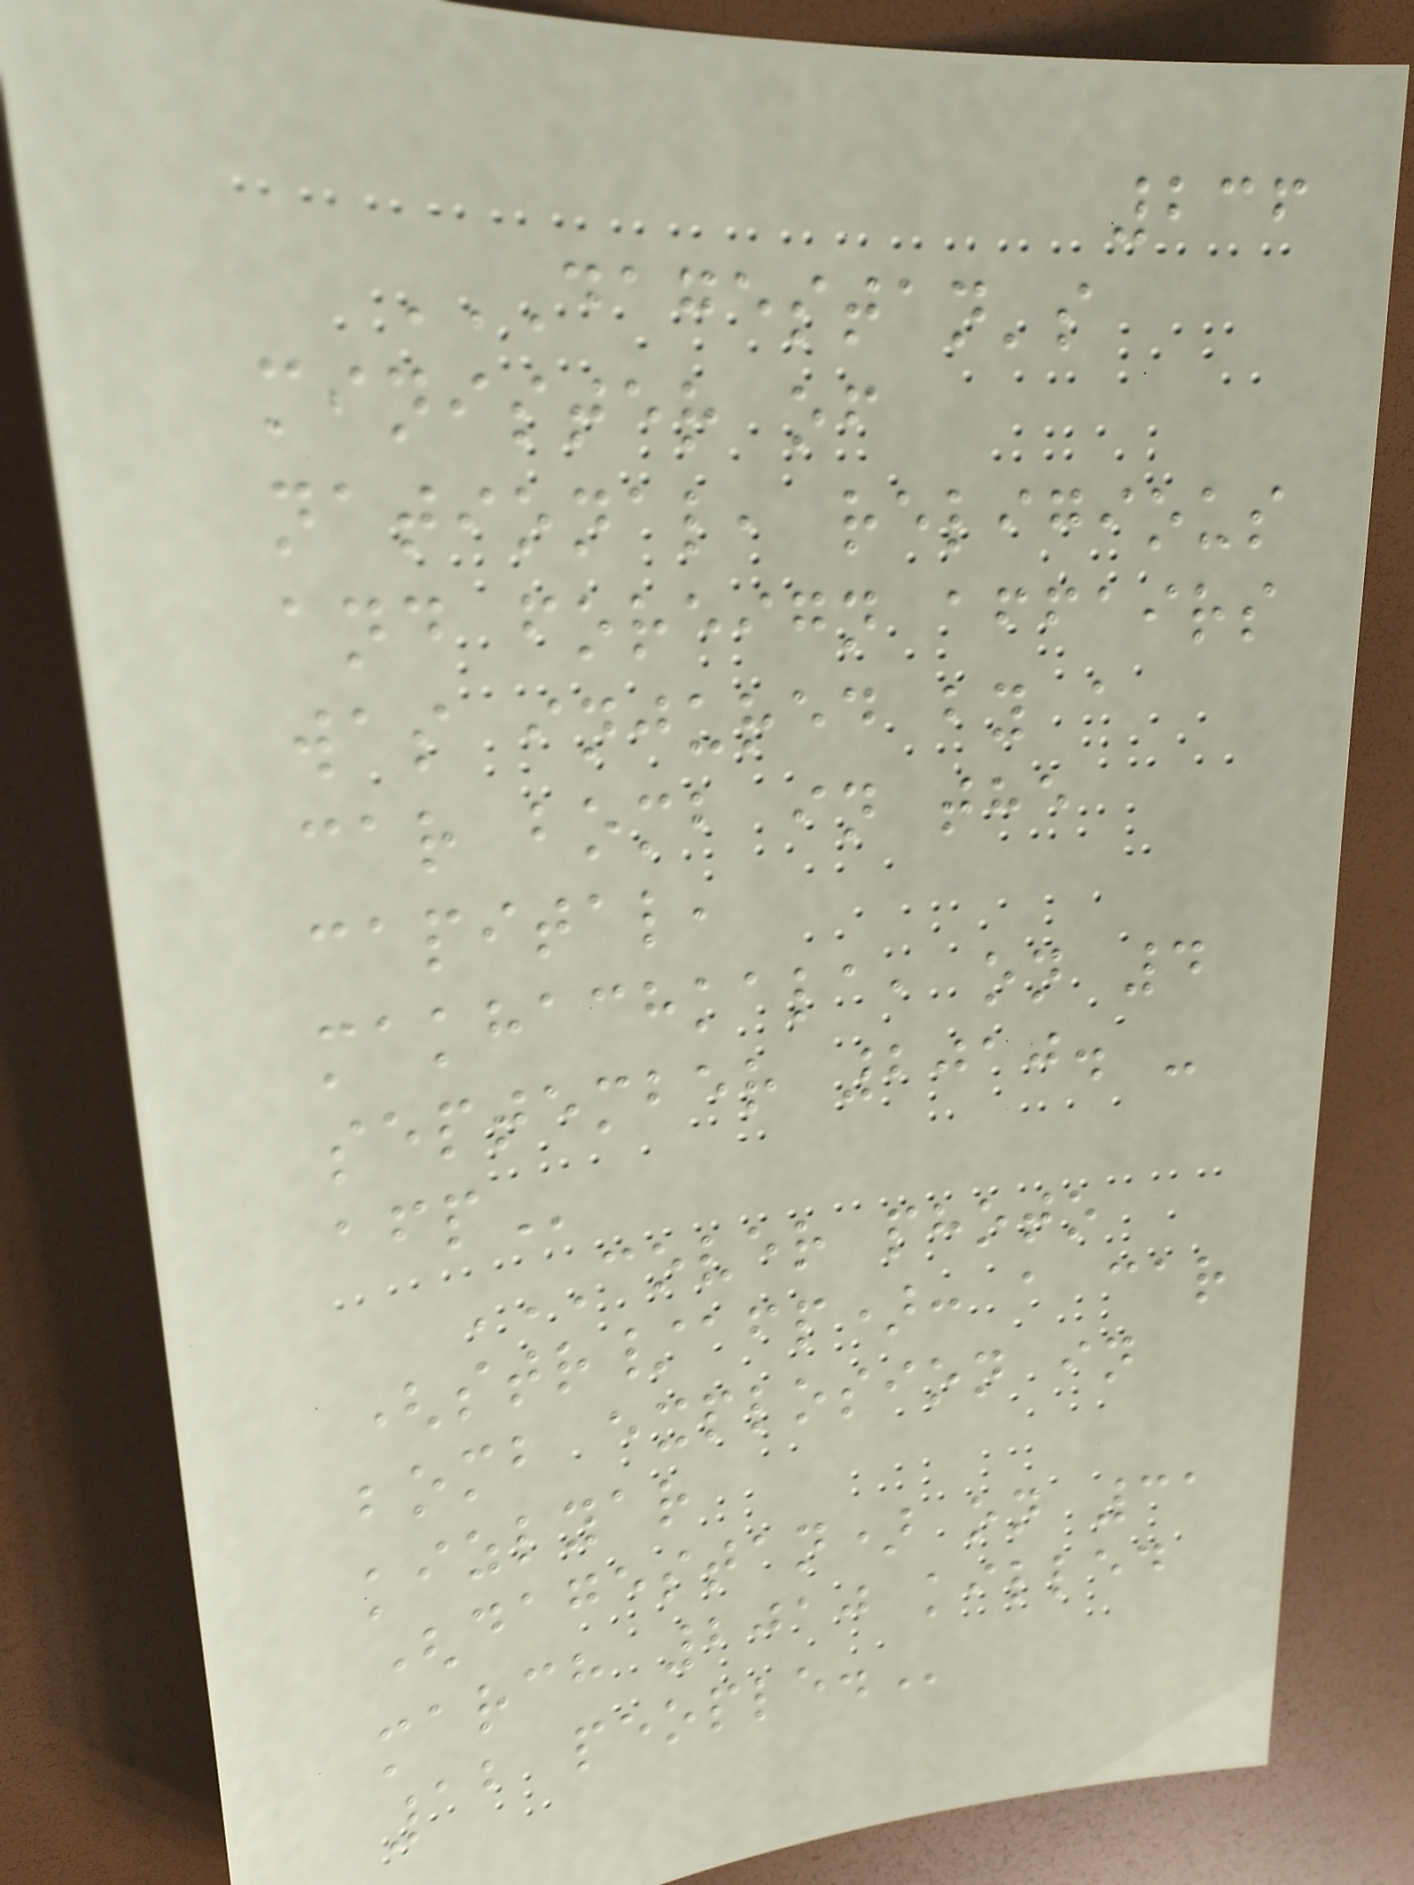236
DAGESTAN'S
MINISTER OF
NATIONAL, RELIGIOUS
AND FOREIGN AFFAIRS
WAS INJURED BY A
CAR BOMB IN THE
CAPITAL,
MAKHACHKALA, ON 4
SEPTEMBER 2010. -
AFP
COVER PHOTO
(STR/AFP): A CAR
BOMB EXPLOSION IN
KIZLYAR
(DAGESTAN) ON 31
MARCH 2010 KILLED
12 PEOPLE.
